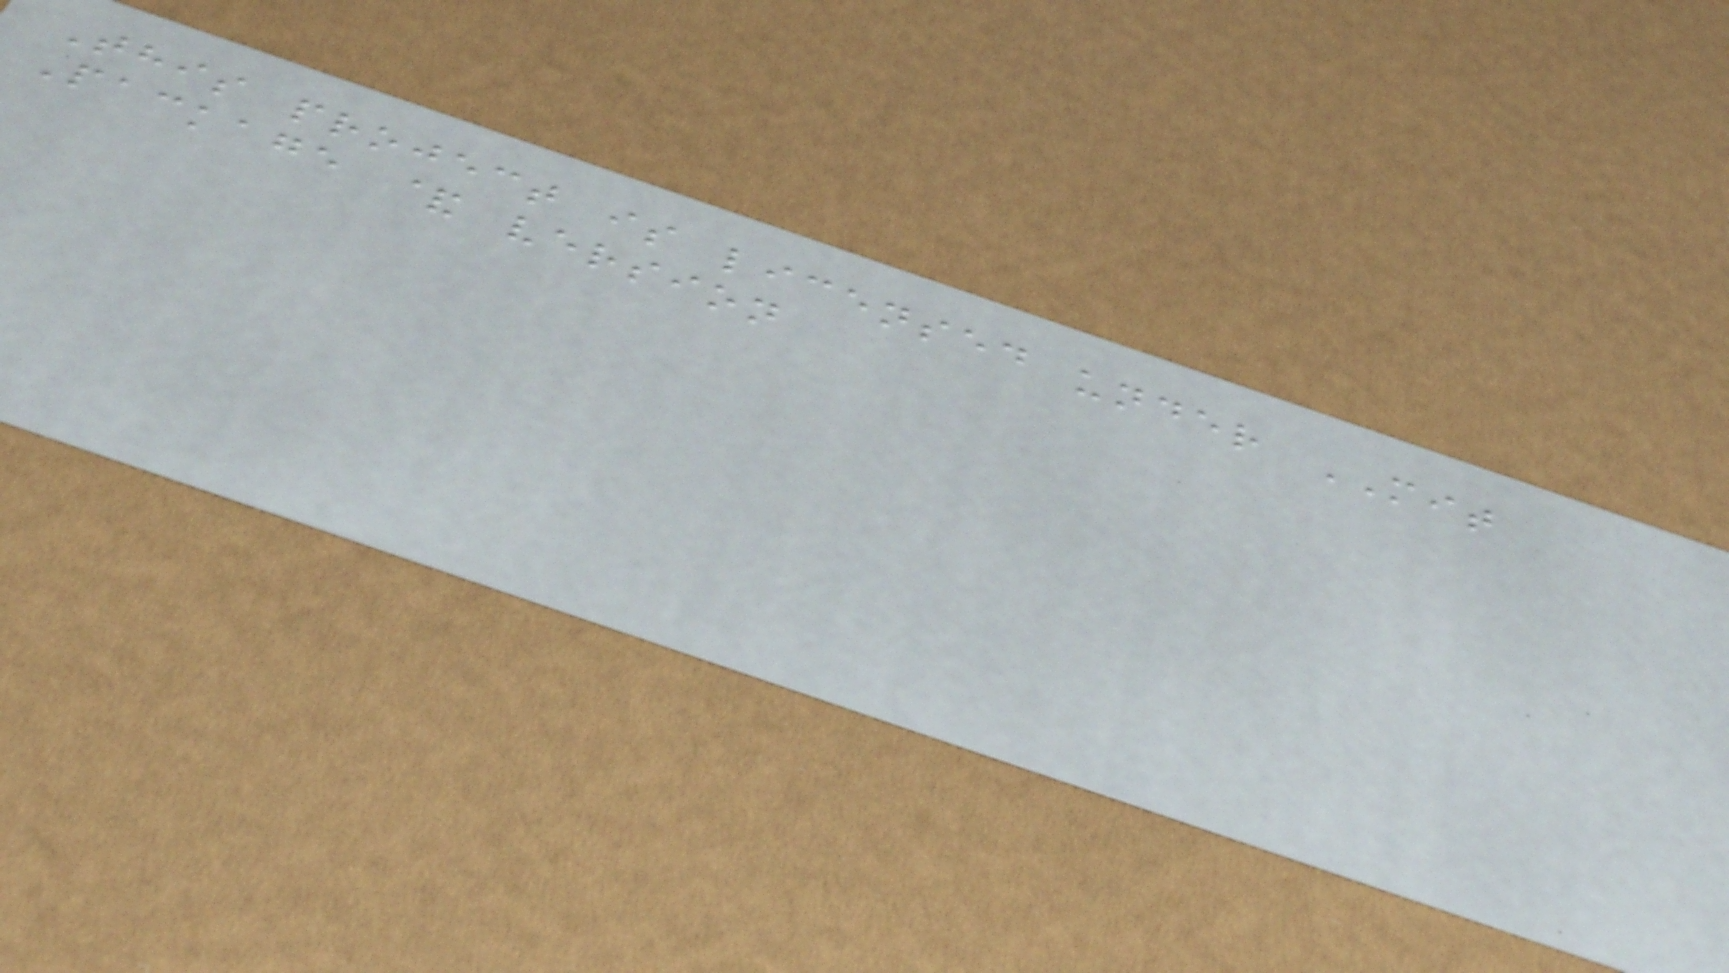This project is licensed under MIT
Package & version
